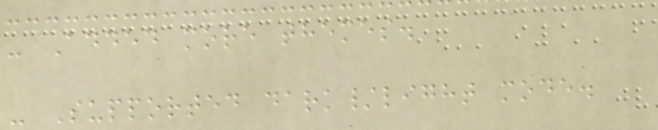- Added more themes.
- Supported dark/light mode.
